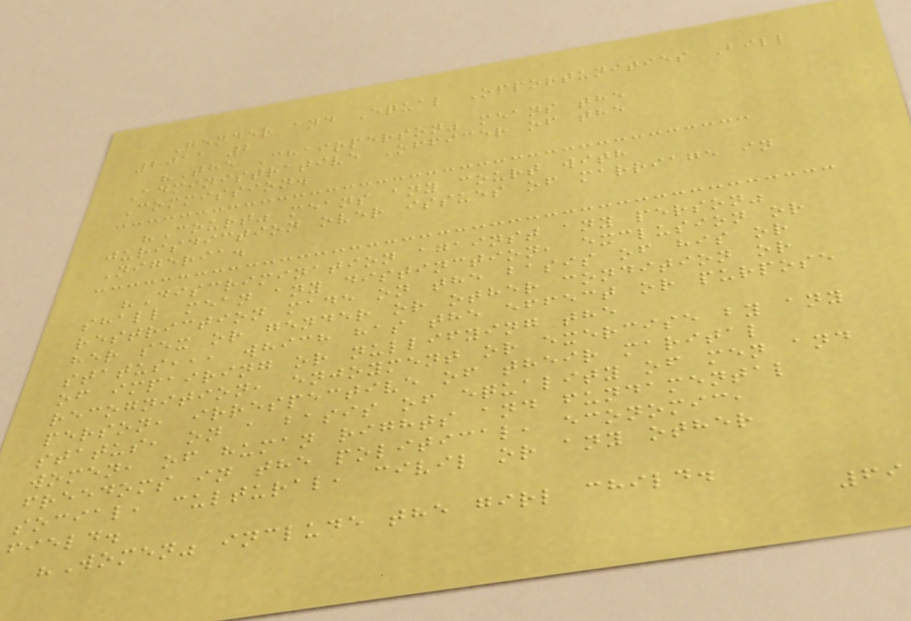Gender and Equal Opportunities Bill
2011 2
"The Chairperson" means the
Administrative Officer of the
Commission.
"Court" means any court with
jurisdiction over issues of marriage in
Nigeria.
"Discrimination against any person"
shall mean any distinction, exclusion or
restriction made on the basis of his or
her sex or gender or other condition or
status,,, which has the effect or purpose
of impairing or nullifying the
recognition, enjoyment or exercise by any
person, irrespective of their marital
status, on a basis of equality of men and
women, of human rights and fundamental
freedoms in the political, economic,
social, cultural, civil or any other
field.
"Women" include the girl child.
69
